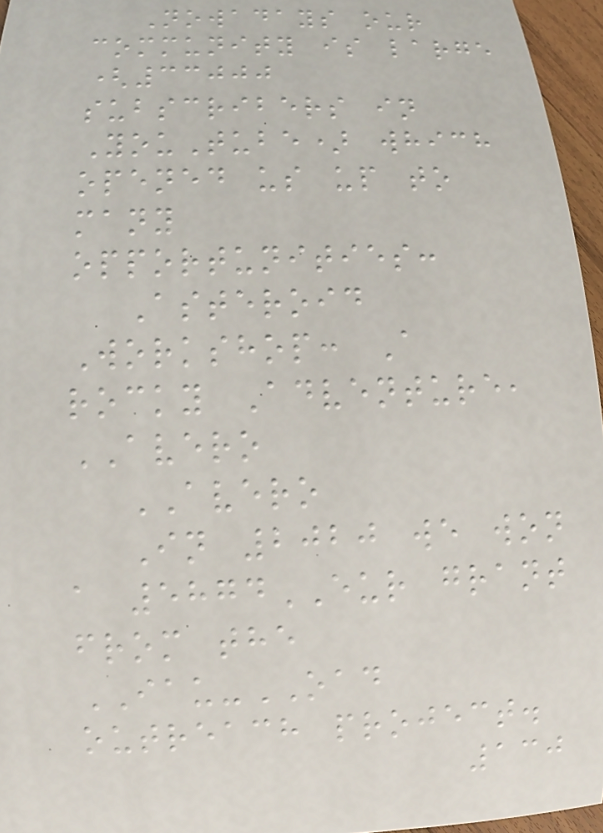Nowadays our
community is large
(33000
subscribers in
YouTube) which
opened us up to
many
opportunities:
Asteroid
Workshop: A
rocky Adventure,
AVERO
AVERO
In 2020 we won
a 5874EUR grant
from the
IAU-OAD
outreach project.
130
